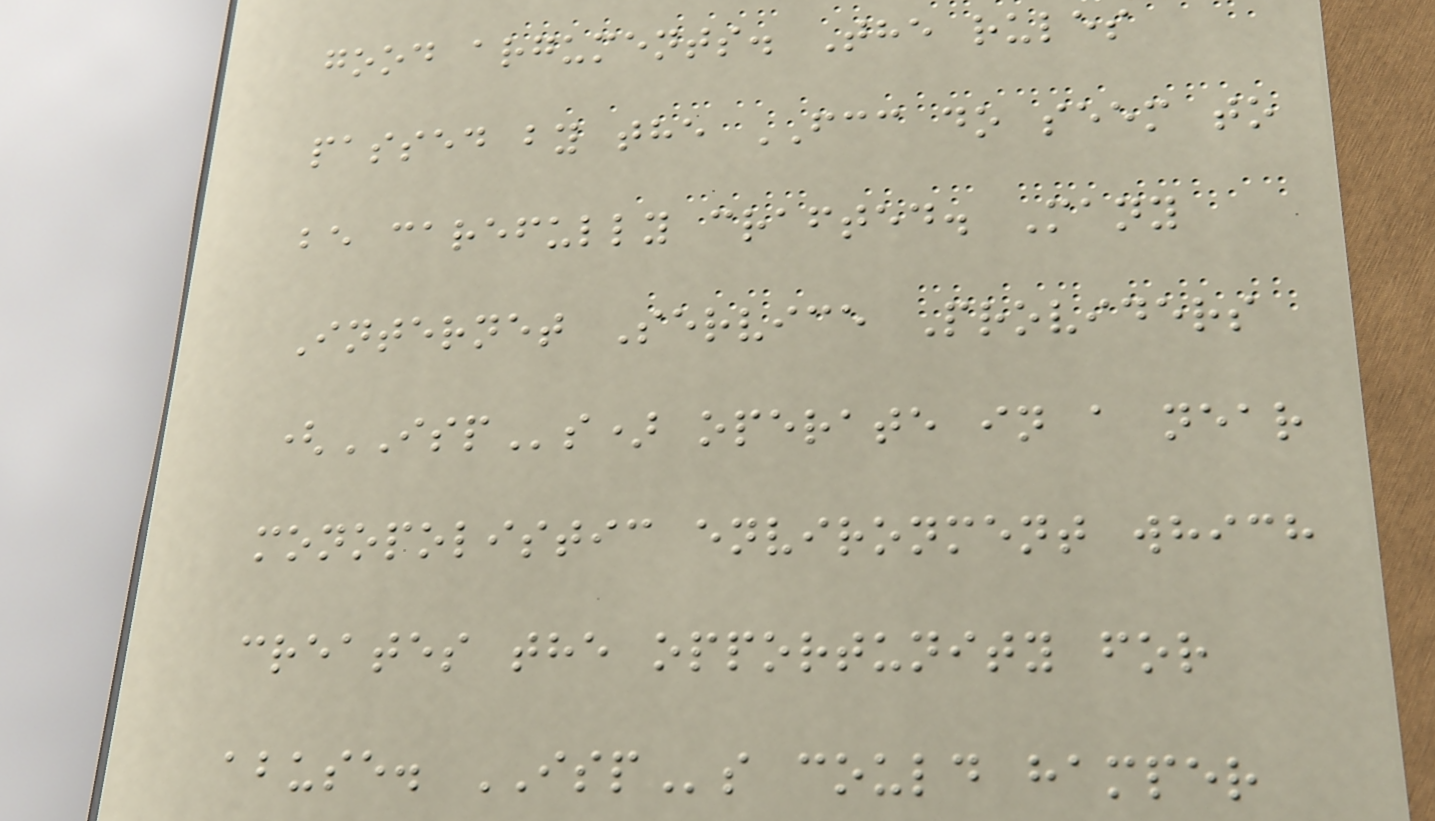good arguments. The rules
passed by the FCC do seem to
be carefully crafted. Many
Internet Service Providers
(ISPs) operate in a near
monopolistic environment which
creates the opportunity for
abuse. ISPs could hamper
